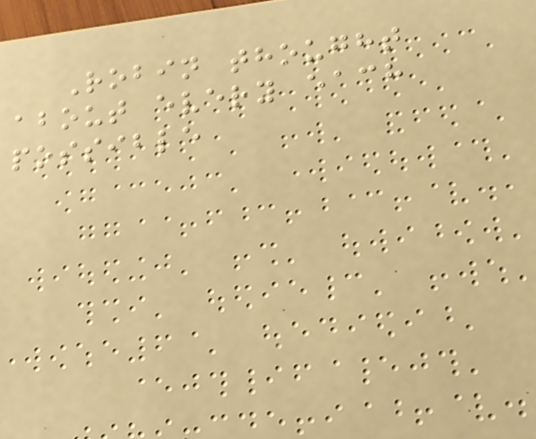Robin thought
about every each
possible
